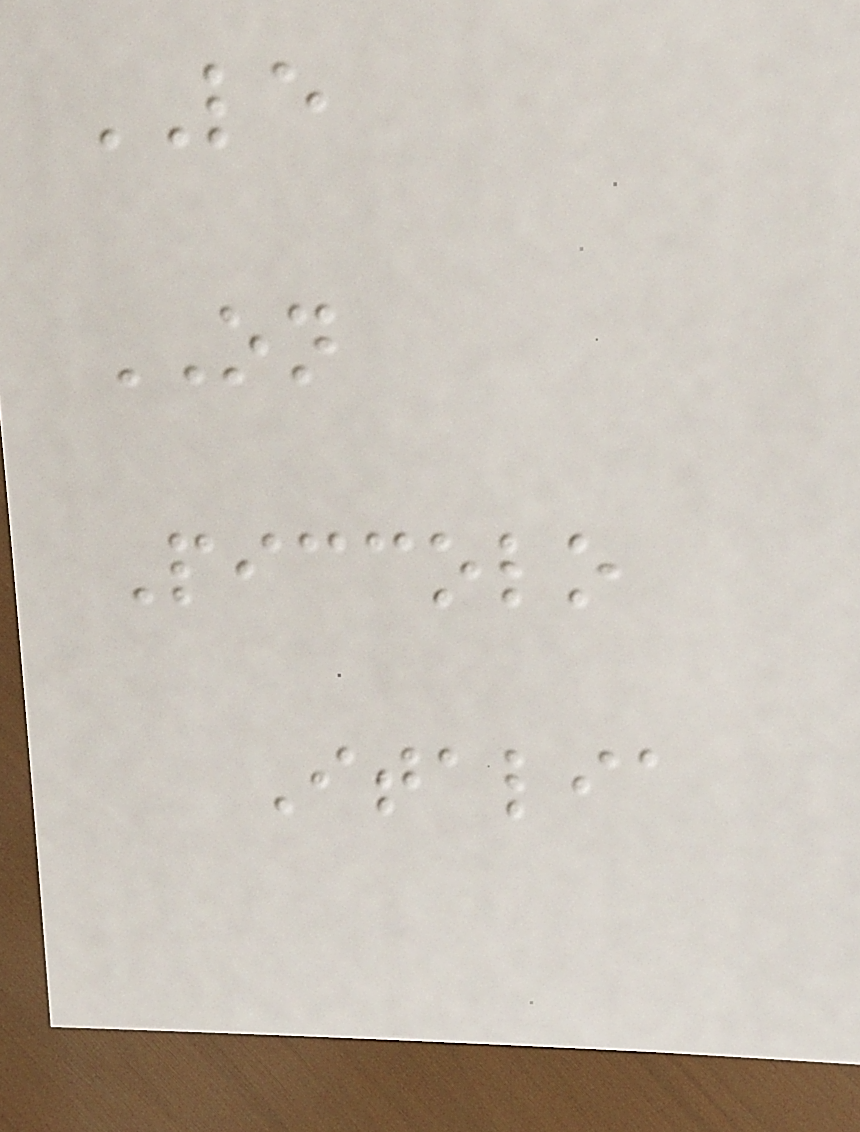LE
ON
Piccolo
Italia
